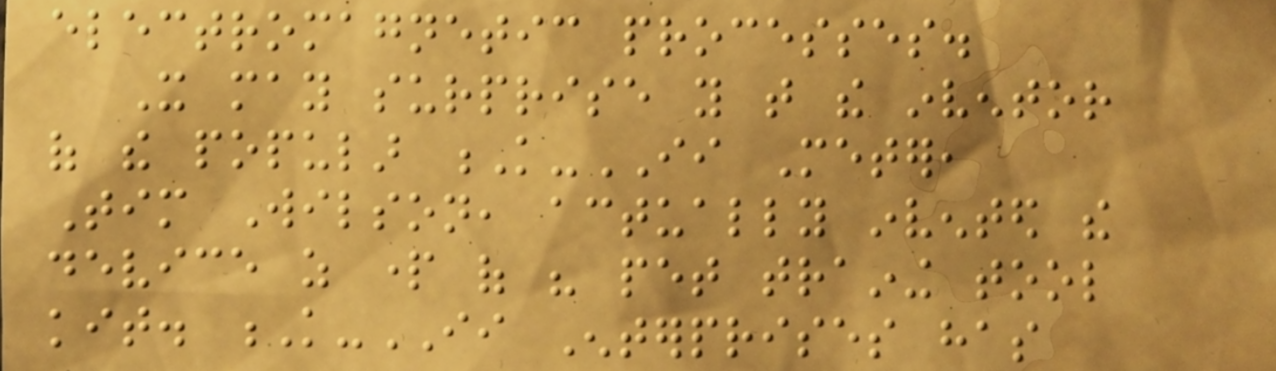electromagnetic processes.
It may surprise you that the inventor
of the popular K-II Meter,
Tim Wilson, actually invented the
device as part of his pet training tool
kit. K-II Enterprises has
